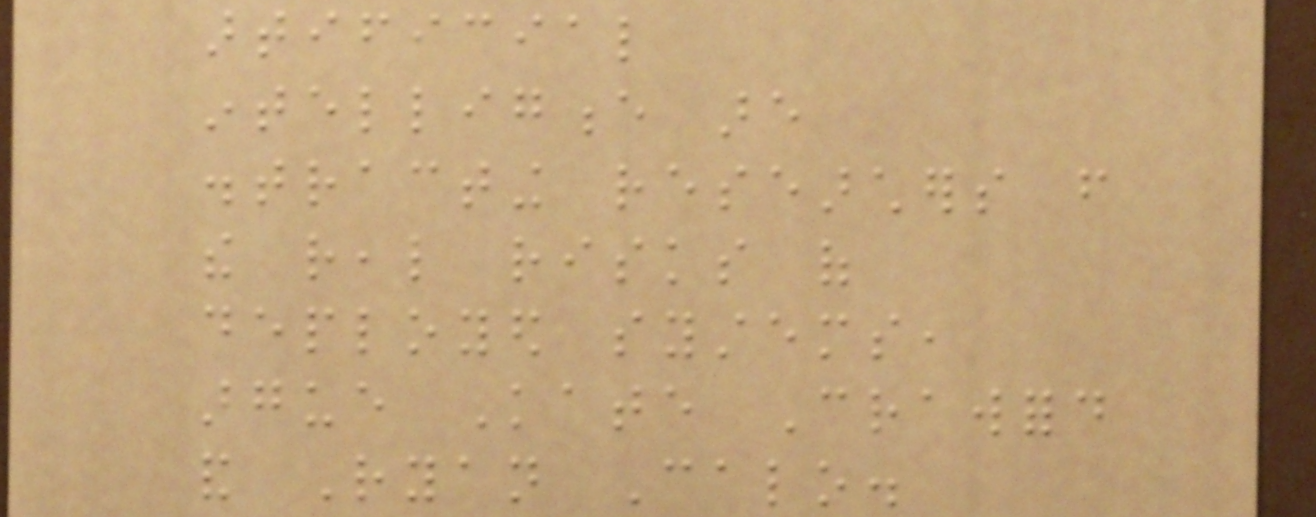artificial
intelligence are
distracting researchers from
the real risks of
deployed systems,
argue Kate Crawford
and Ryan Calo.
